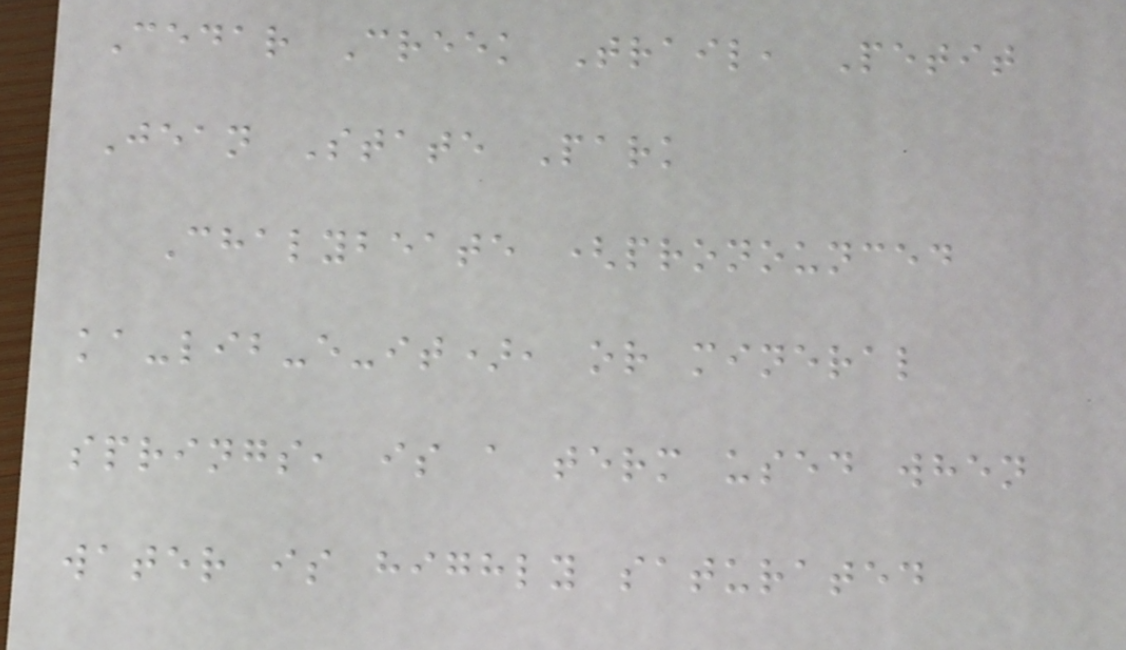Cedar Creek Trail, Petit
Jean State Park
Chalybeate (pronounced
ka-lib-e-it), or mineral
springs, is a term used when
water is highly saturated
